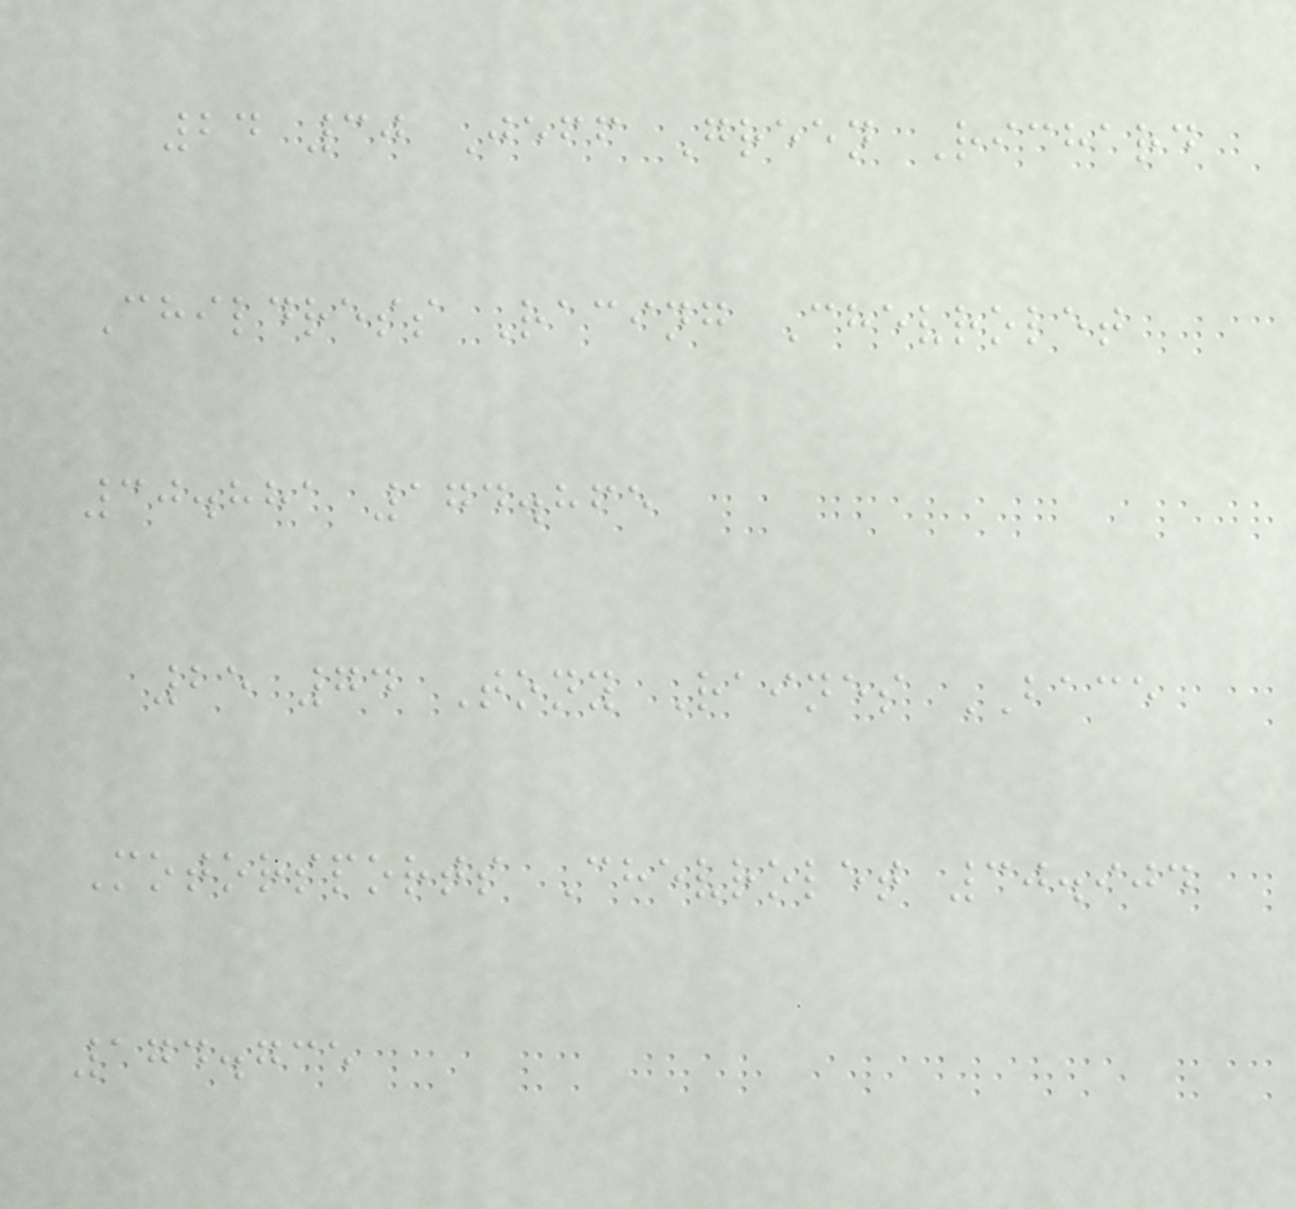24 30 Jeff Green Richard
Childress Racing Chevrolet
30.881 174.865
25 74 Tony Raines BACE
Motorsports Chevrolet 30.904
174.735
